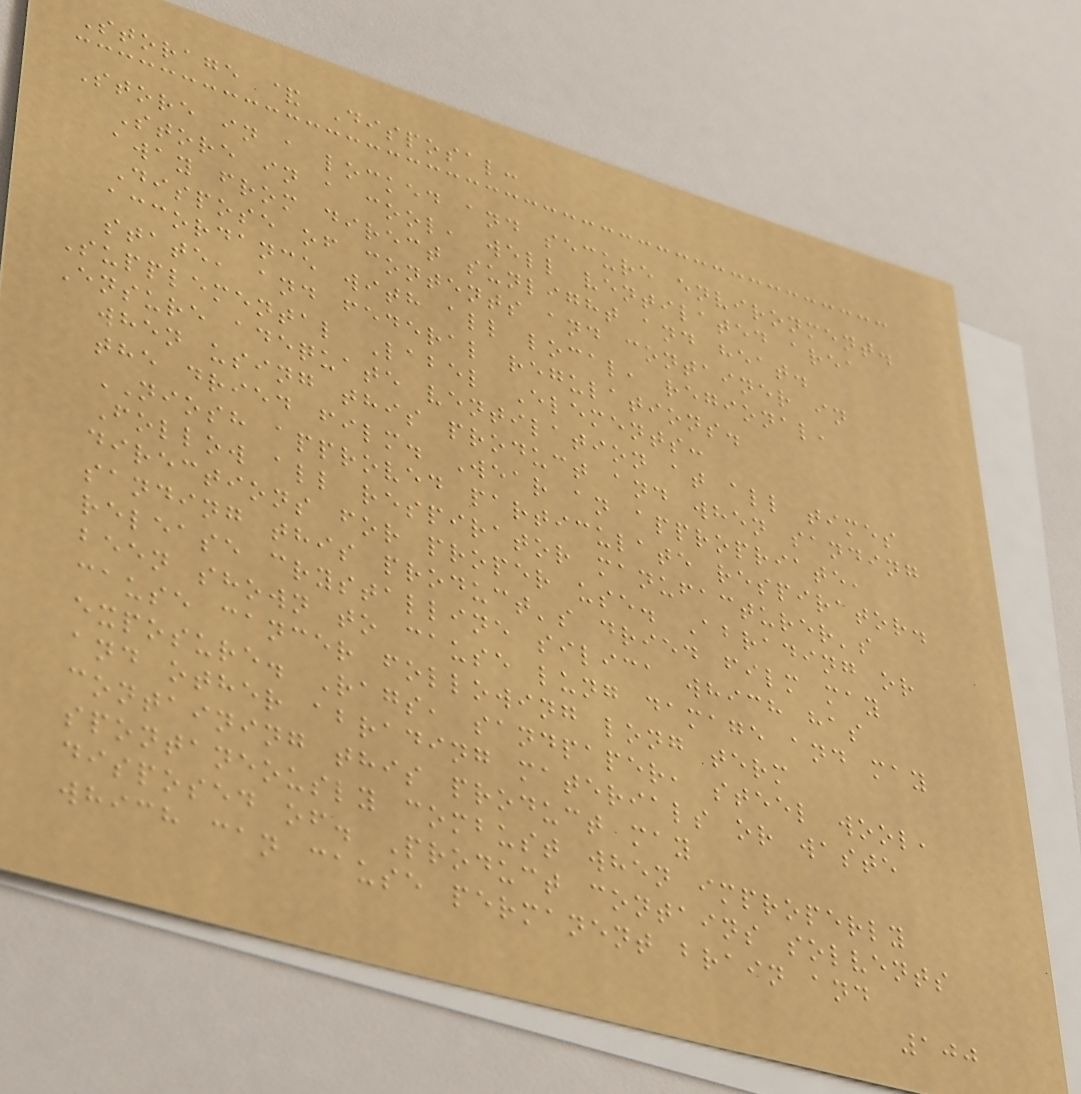Storage & Disposal:
Store in a locked and secure environment.
Store in a cool, well ventilated area
away from direct sunlight and heat.
Dispose of contents and container in
accordance with all local, regional,
state, and federal regulations.
Supplemental Label Elements:
Ensure adequate ventilation at all times
when using this product and when sanding
the dried film. Wear an appropriate,
NIOSH approved particulate respirator.
Follow all respirator manufacturer's
directions for proper use. Abrading or
sanding this product's dried film may
release crystalline silica which has
been shown to cause lung damage and may
cause cancer following long term
exposure. Rags, sandpaper, steel wool,
and other abrading materials or waste
containing this product may
spontaneously combust when improperly
disposed of. Product contains solvents
which can cause permanent brain and
100
